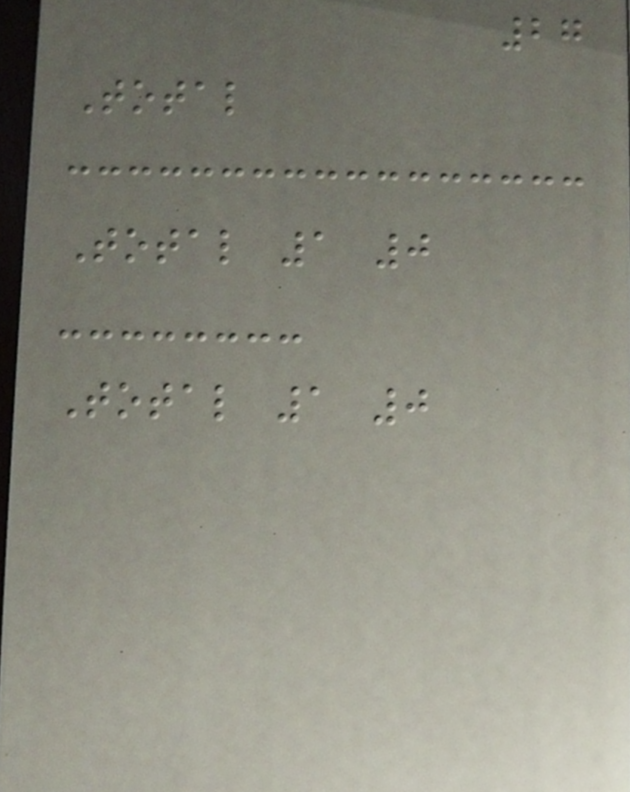27
Total
Total 1 0
Total 1 0
